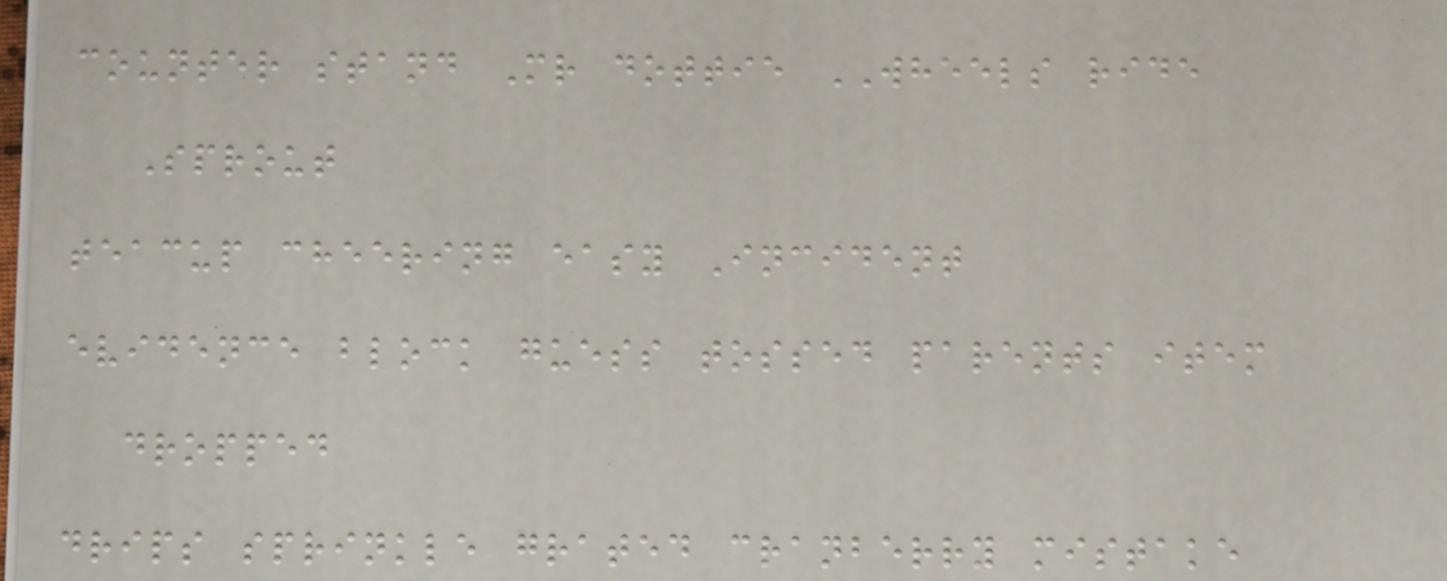counter stand Mr dottie WHEELS ride
Sprout
teacup cheering easy Incident
evidence block guess tossed parents item
dropped
drips sprinkle grated cranberry mistake
